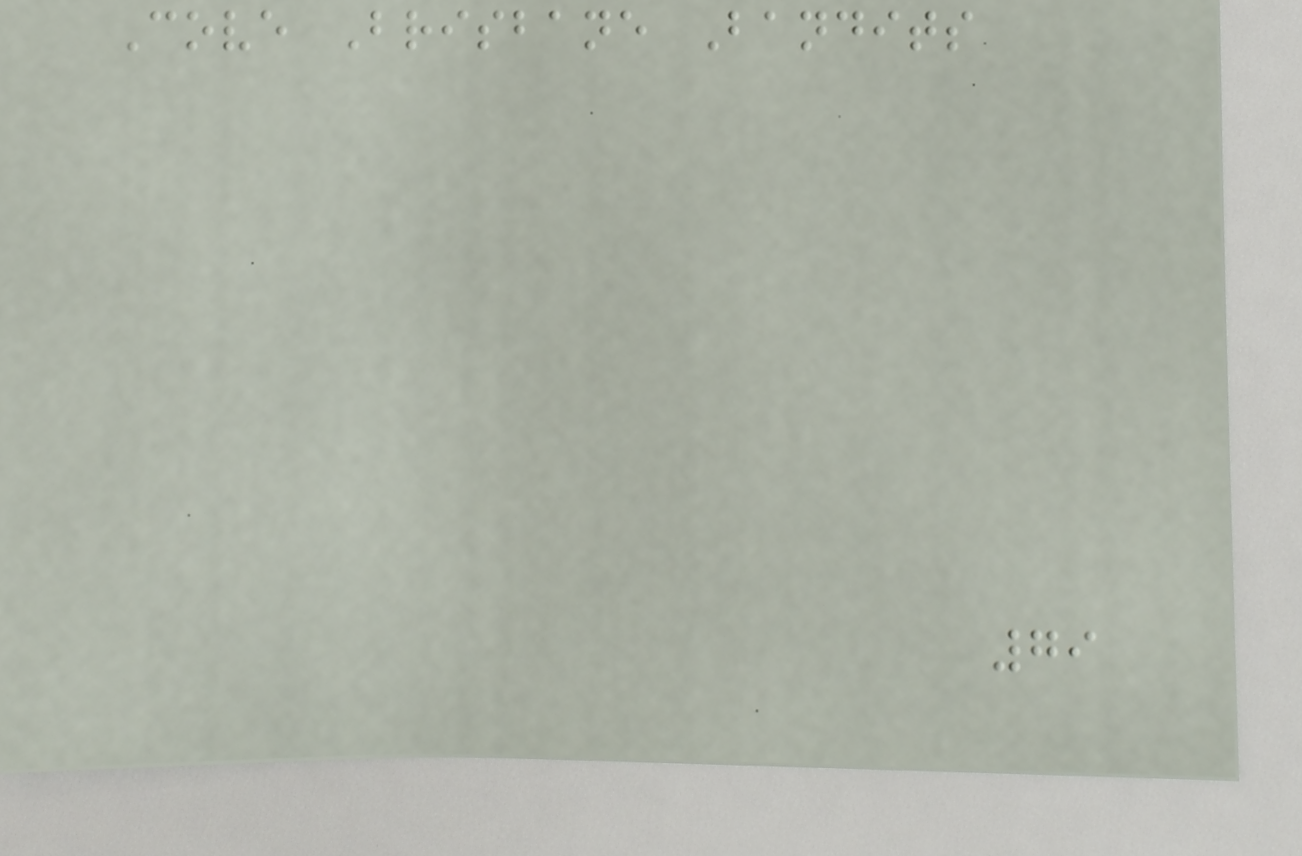Cove Brisbane Bandits
79
